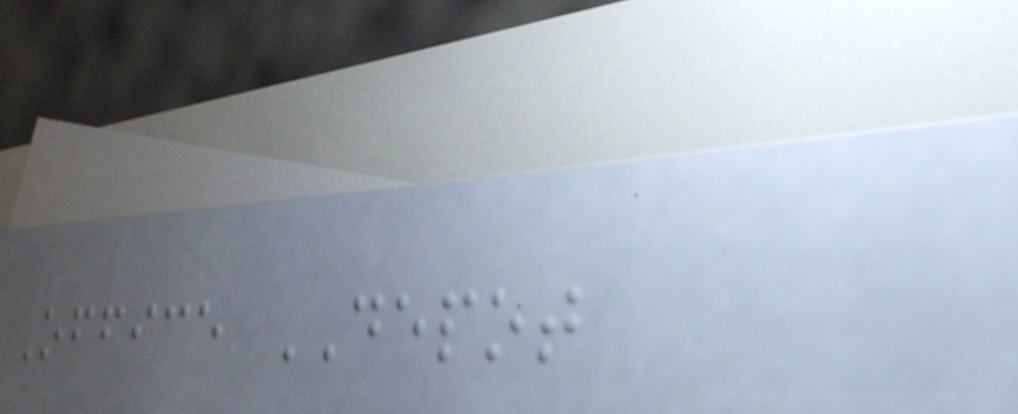Office DEPOT
